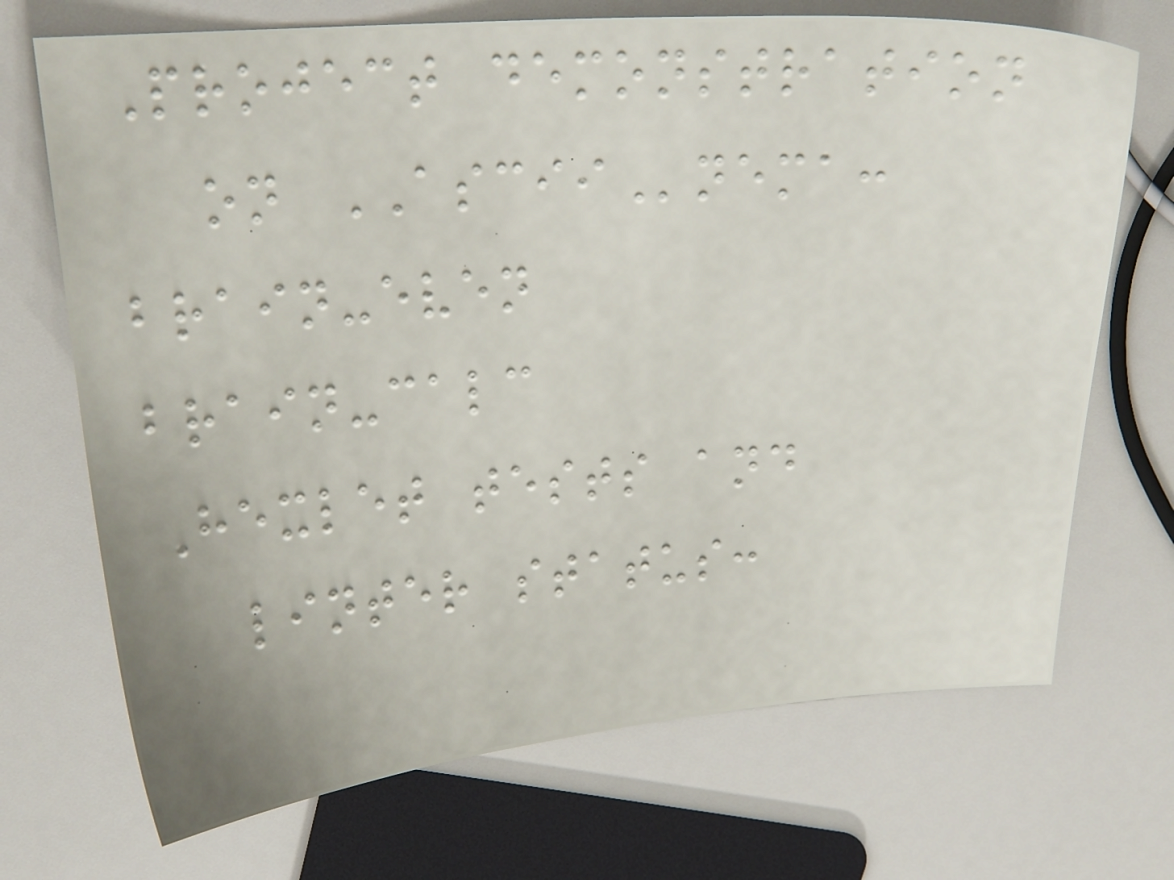Project demonstration
on ASCIInema:
brain-even
brain-calc
Hexlet tests and
linter status:
